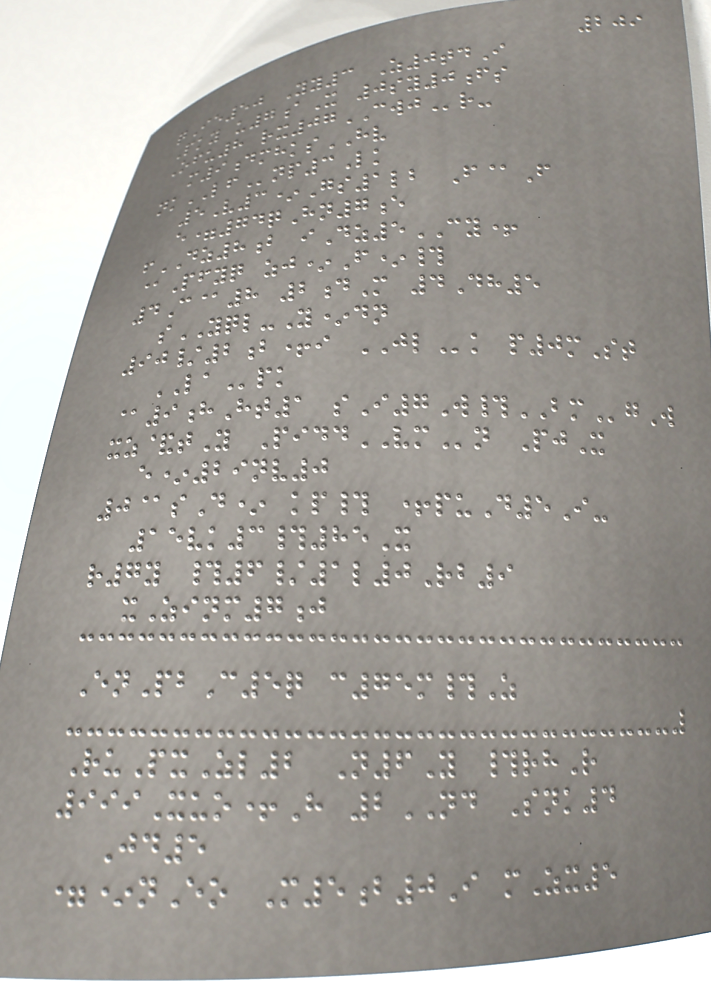209
qIe50 Yy3 Z0tdI
Pky u7aX 0sy0fs
Ofu8 rx07CWJr-
m9dmhksHV
nkLFnp3Lk
5V3*Gs1lb F@F
e=74qHn7e
fDZ8b iDz5CY+
@Pfyq zj*F*#
4C@8 2dM 4Dh5
sYQL-Y*dn
90/2b+i JLk p0mSt
LApk
@9hHt1 sI7W#BMgW
xz&tY PiddVMn PjX
e*29nv0
0@sD* kp# +puD5I-
15vk3#85X
r7y #6/1l0Rb9
xZinm7j
EnPbC5q c75m#Z
RuPxZl2 N6Y #rhR
999Xuo+H 2ND Snk4
Jd5
=*nEo M5b0I mZx5
